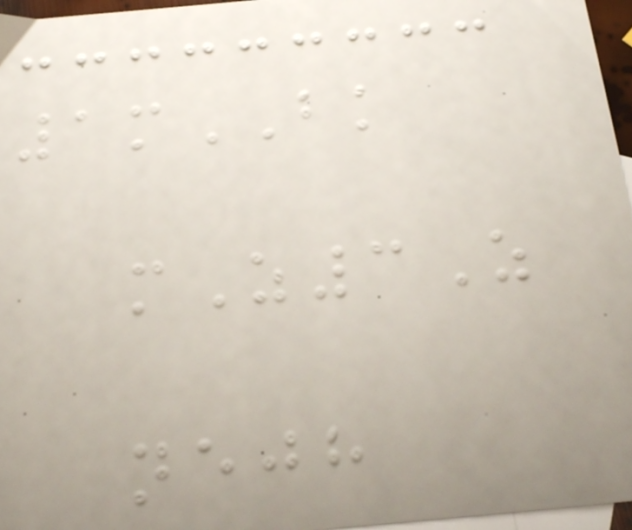1mBK
mZ3Z
nejh
